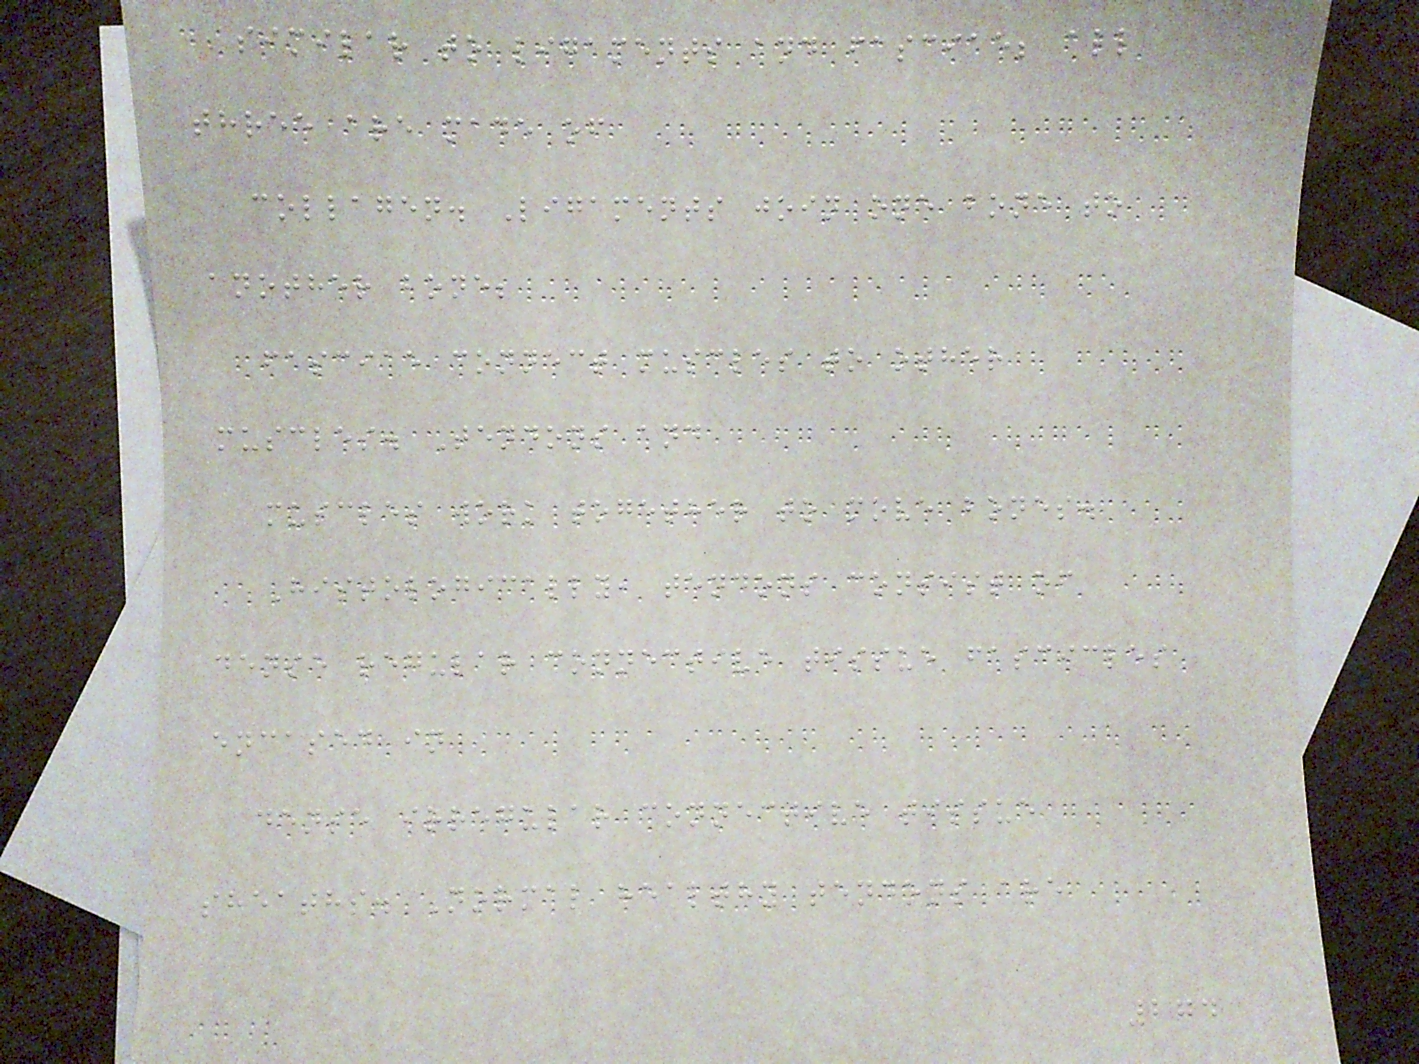similar to ligaments and fasciae; all
three are made of
collagen. Ligaments join one bone to
another bone;
fasciae connect muscles to other
muscles. Tendons and
muscles work together to move bones.
Histologically, tendons consist of
dense regular connective tissue fascicles
encased in
dense irregular connective tissue
sheaths. Normal healthy tendons are
274
